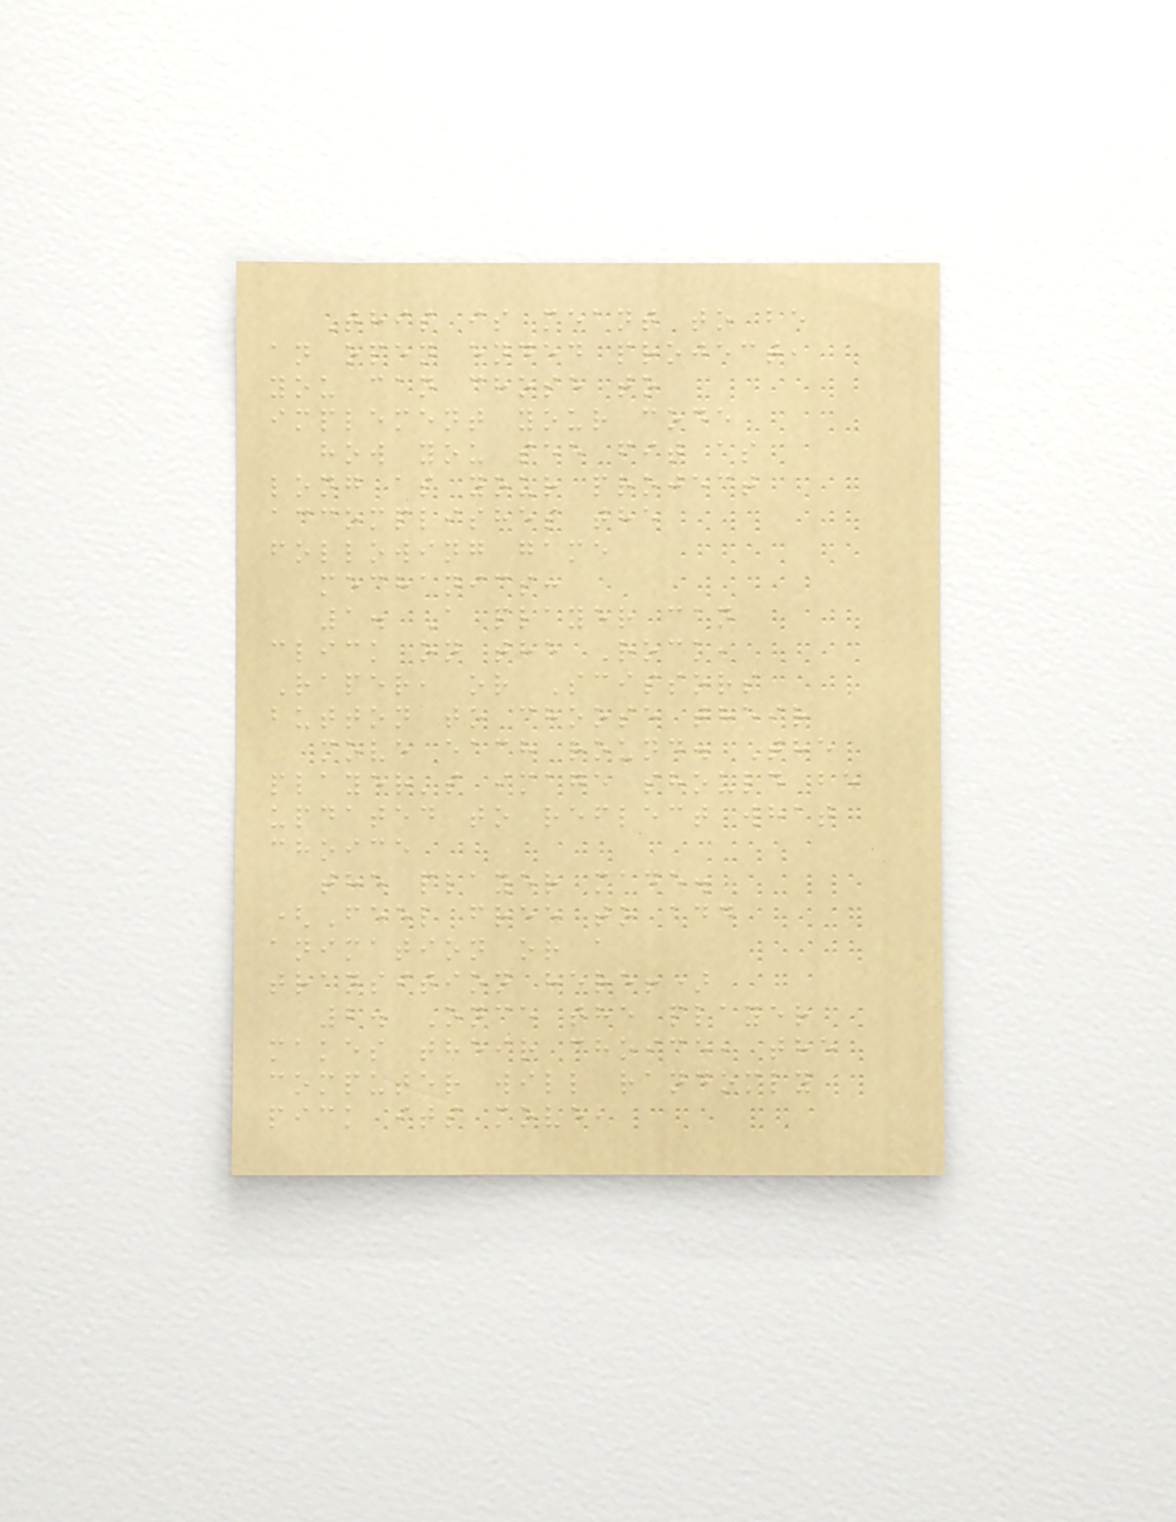This is meant to be
an open ended project,
you can chose to
implement your code
how you see fit as
long as your project
accomplishes the
following game
mechanics:
1. A player can
click on the Rock,
Raper, or Scissors
button to choose their
move each round. The
player's image should be
updated to reflect what
choice
the player made.
(Feel free to add
animation or a
transition here!)
2. Once the player
makes their choice, the
computer will randomly
pick its move,
